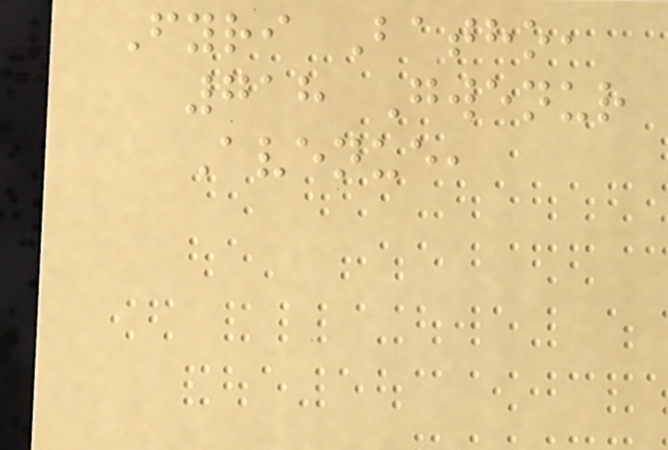Fyri Batho,
718 Gwenur
Avenue,
